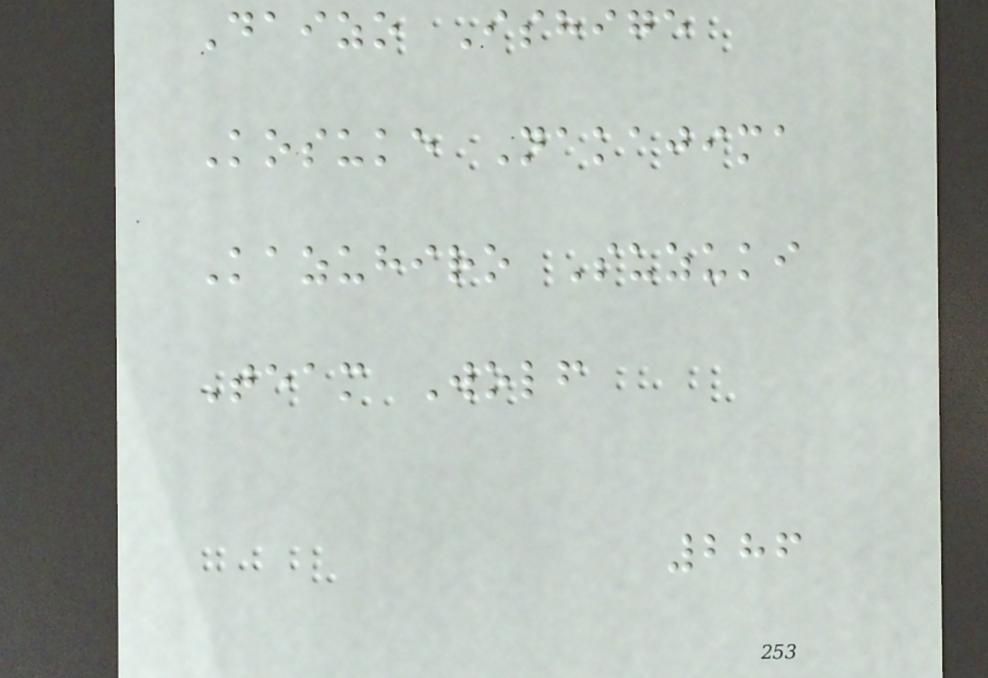Daizo Ishige
Kosuke Nakajima
Kazuhiro Suzuki
Team Wolf
286
